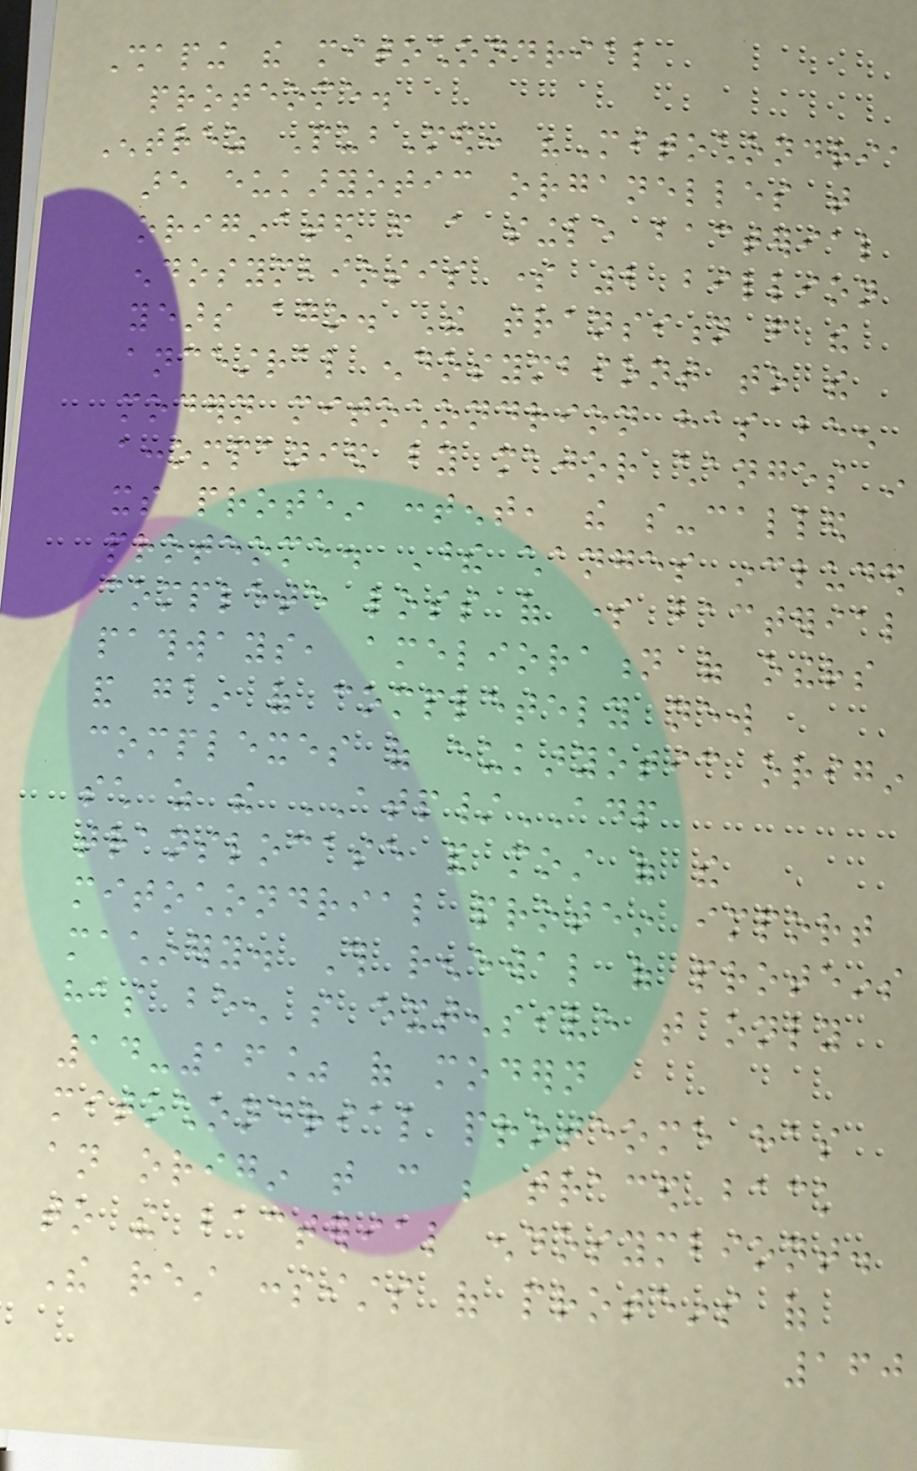Shaping the mitochondrial
proteome.
Entrez PubMed: "Mitochondria
are eukaryotic organelles that
originated from a single bacterial
endosymbiosis some 2 billion
years ago. The transition from the
ancestral endosymbiont to the
modern mitochondrion has been
accompanied by major changes in
its protein content, the so-called
proteome. These changes included
complete loss of some bacterial
pathways, amelioration of others
and gain of completely new
complexes of eukaryotic origin
such as the ATP/ADP
translocase and most of the
mitochondrial protein import
machinery. This renewal of proteins
has been so extensive that only
14-16% of modern
mitochondrial proteome has
an origin that can be traced back
to the bacterial endosymbiont.
The rest consists of proteins of
160
